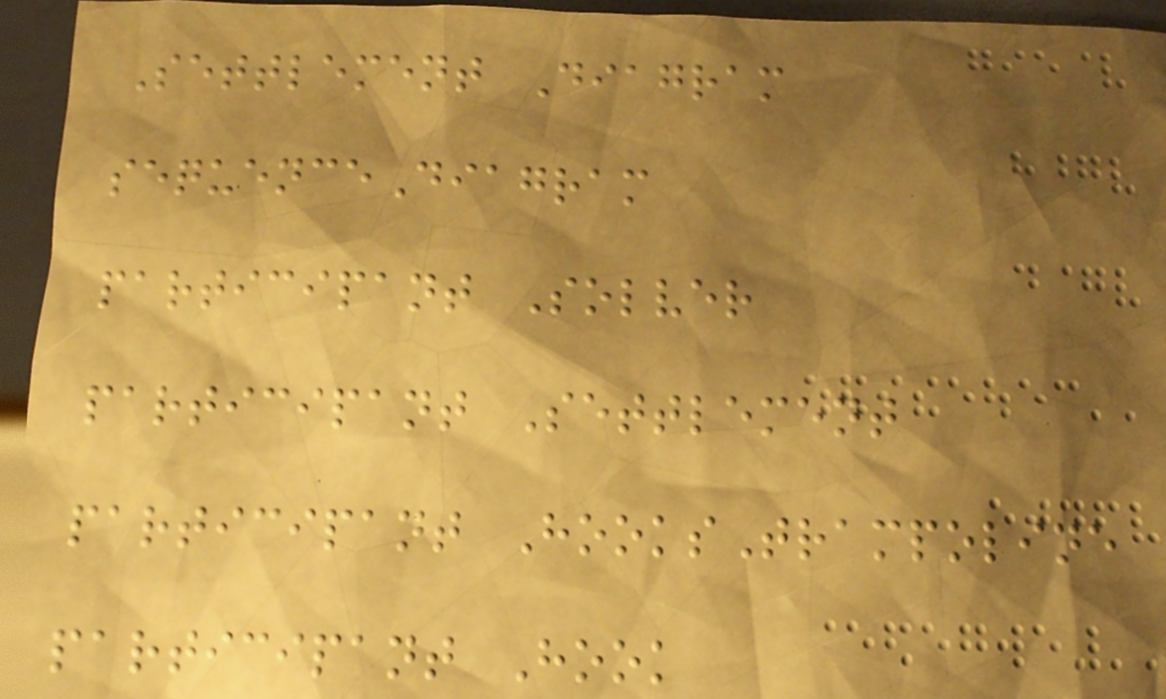Settlement Diagram
sequenceDiagram
participant Solver
participant Settlement
participant HooksTrampoline
participant Hook
